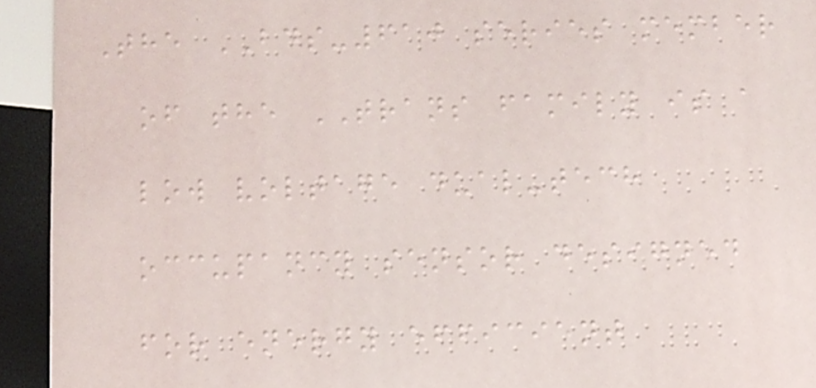The BDS-610 series member
of the TRANS family is a
low voltage dual-tech
occupancy sensor designed
for energy efficient
